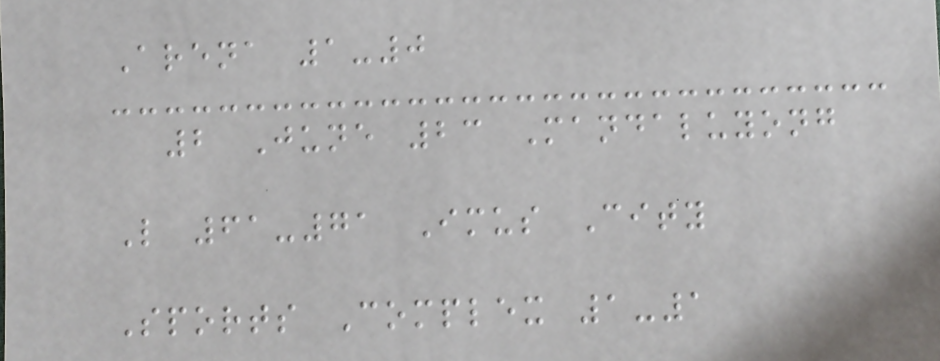Arena 1-0
2 June 23 Mandaluyong
L 61-71 Imus City
Sports Complex 1-1
